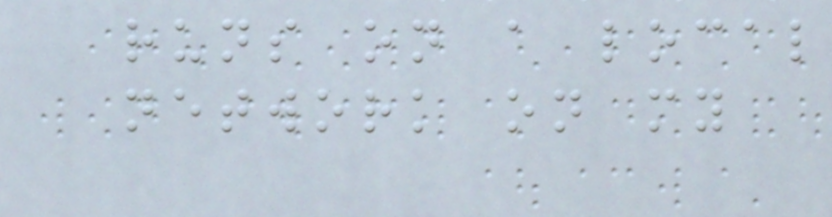runs on a local
network on my
